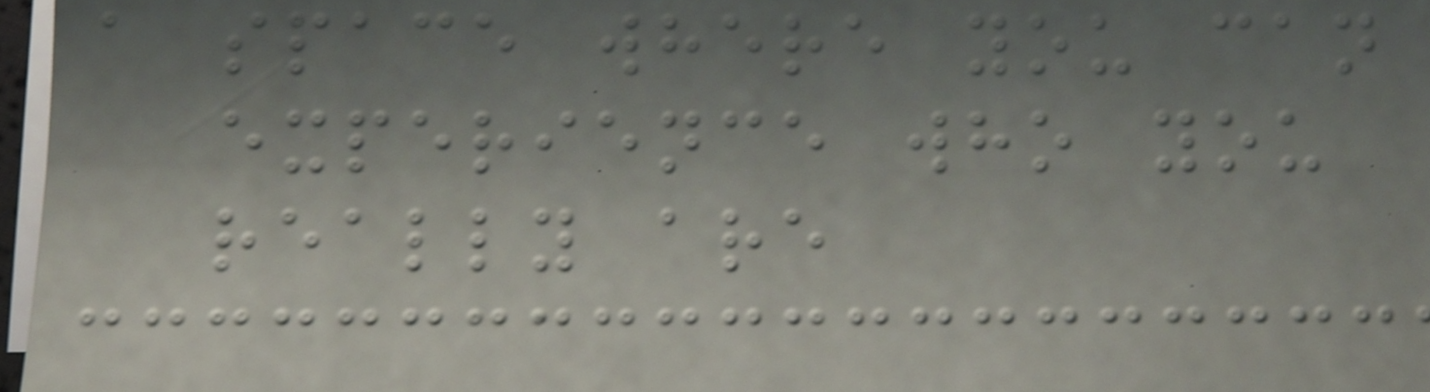a space where you can
experience who you
really are
